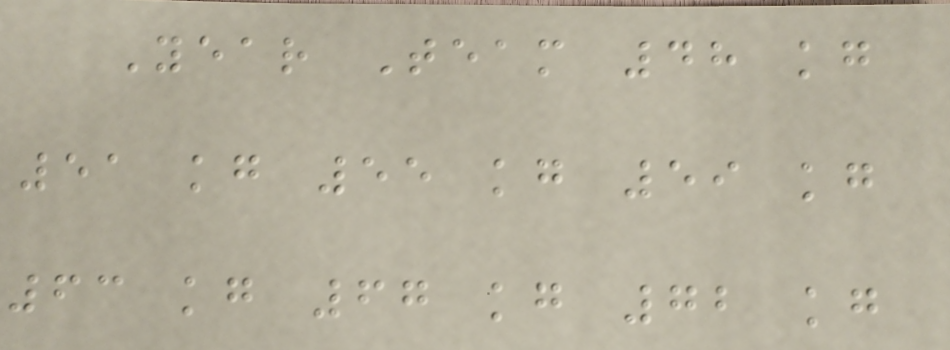Year Team 48 kg
51 kg 55 kg 59 kg
63 kg 67 kg 72 kg
